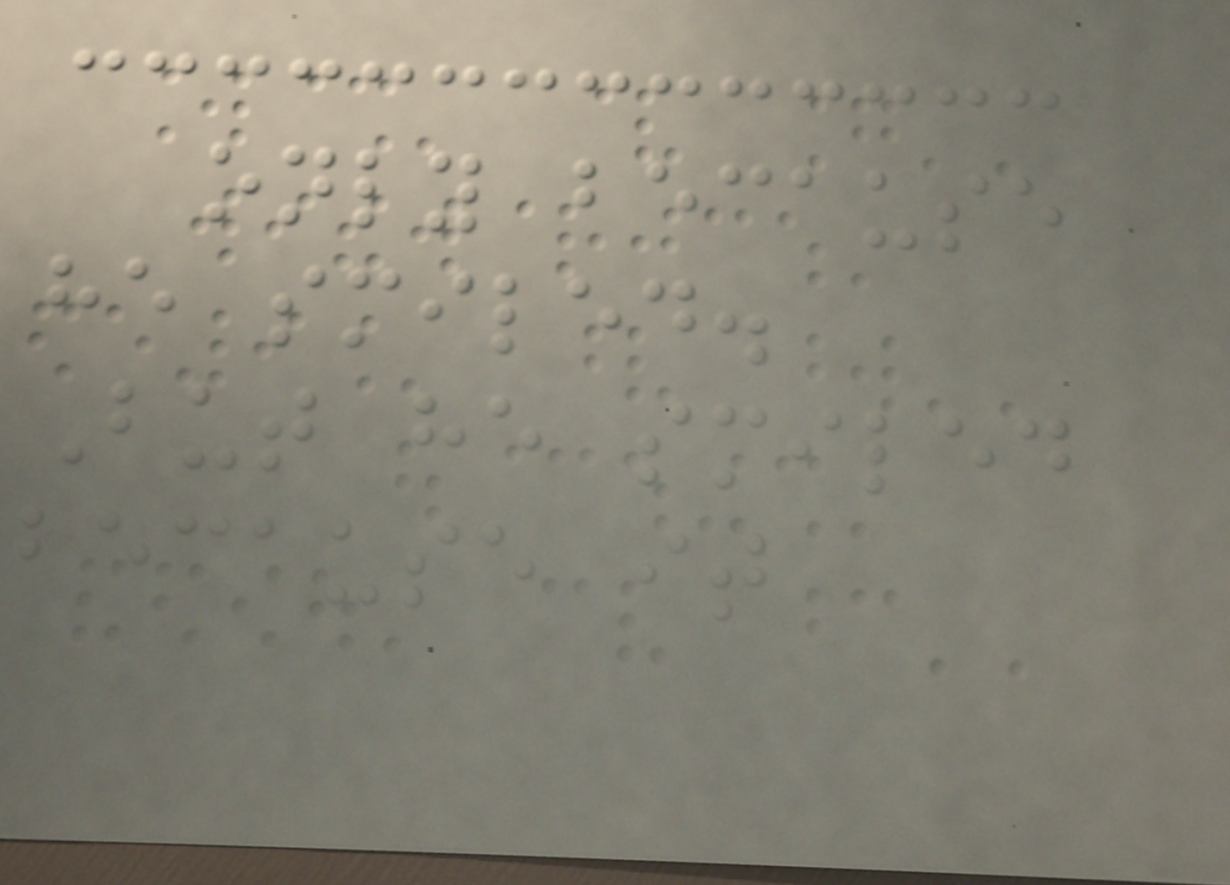only because
he smiled.
But he smiled
because it
